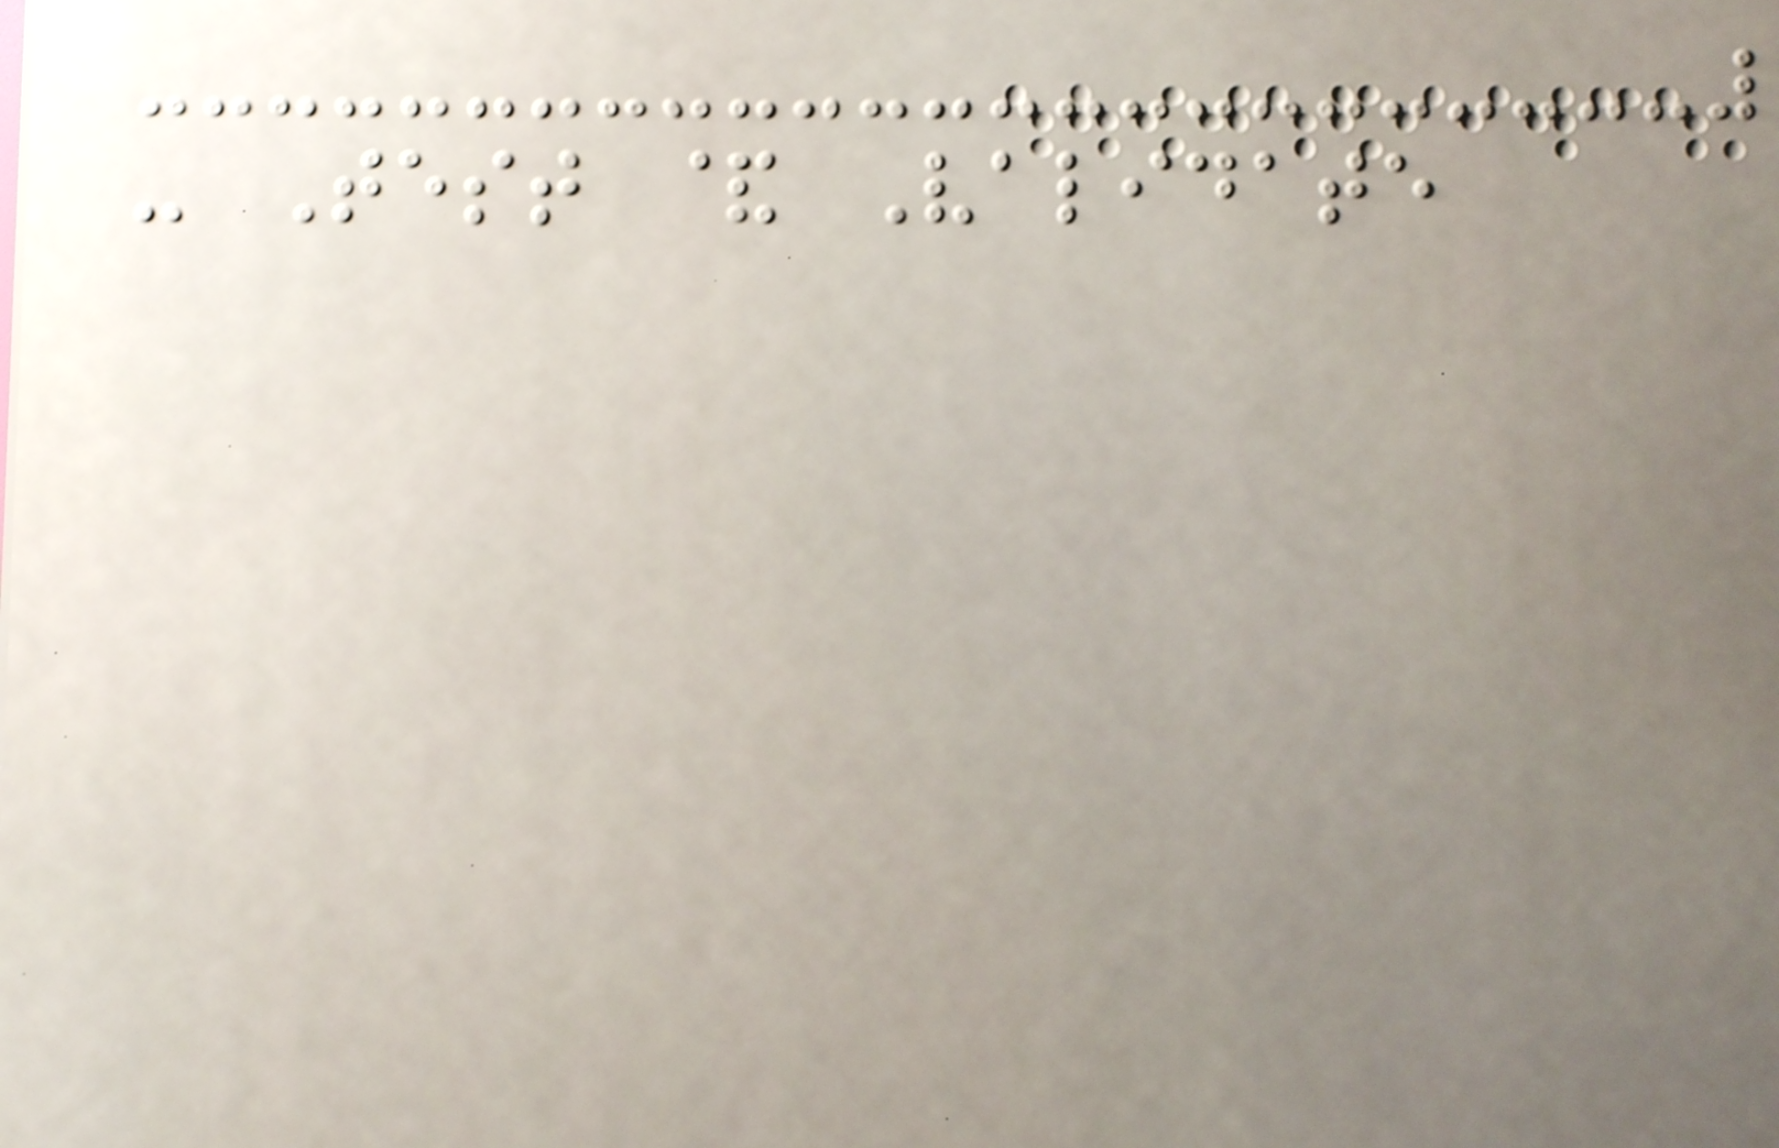- Test & Validate
